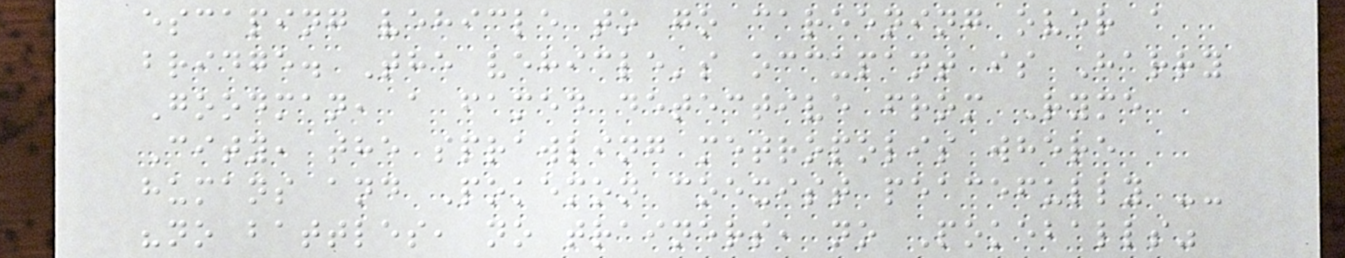escaping vehicle to go careening over a
bridge. The vehicle's occupant is Harry
Goodman, a famed detective from Ryme
City, the sprawling metropolis where
humans and Pokemon coexist peacefully --
"no battles, no trainers, no Pokeballs"
